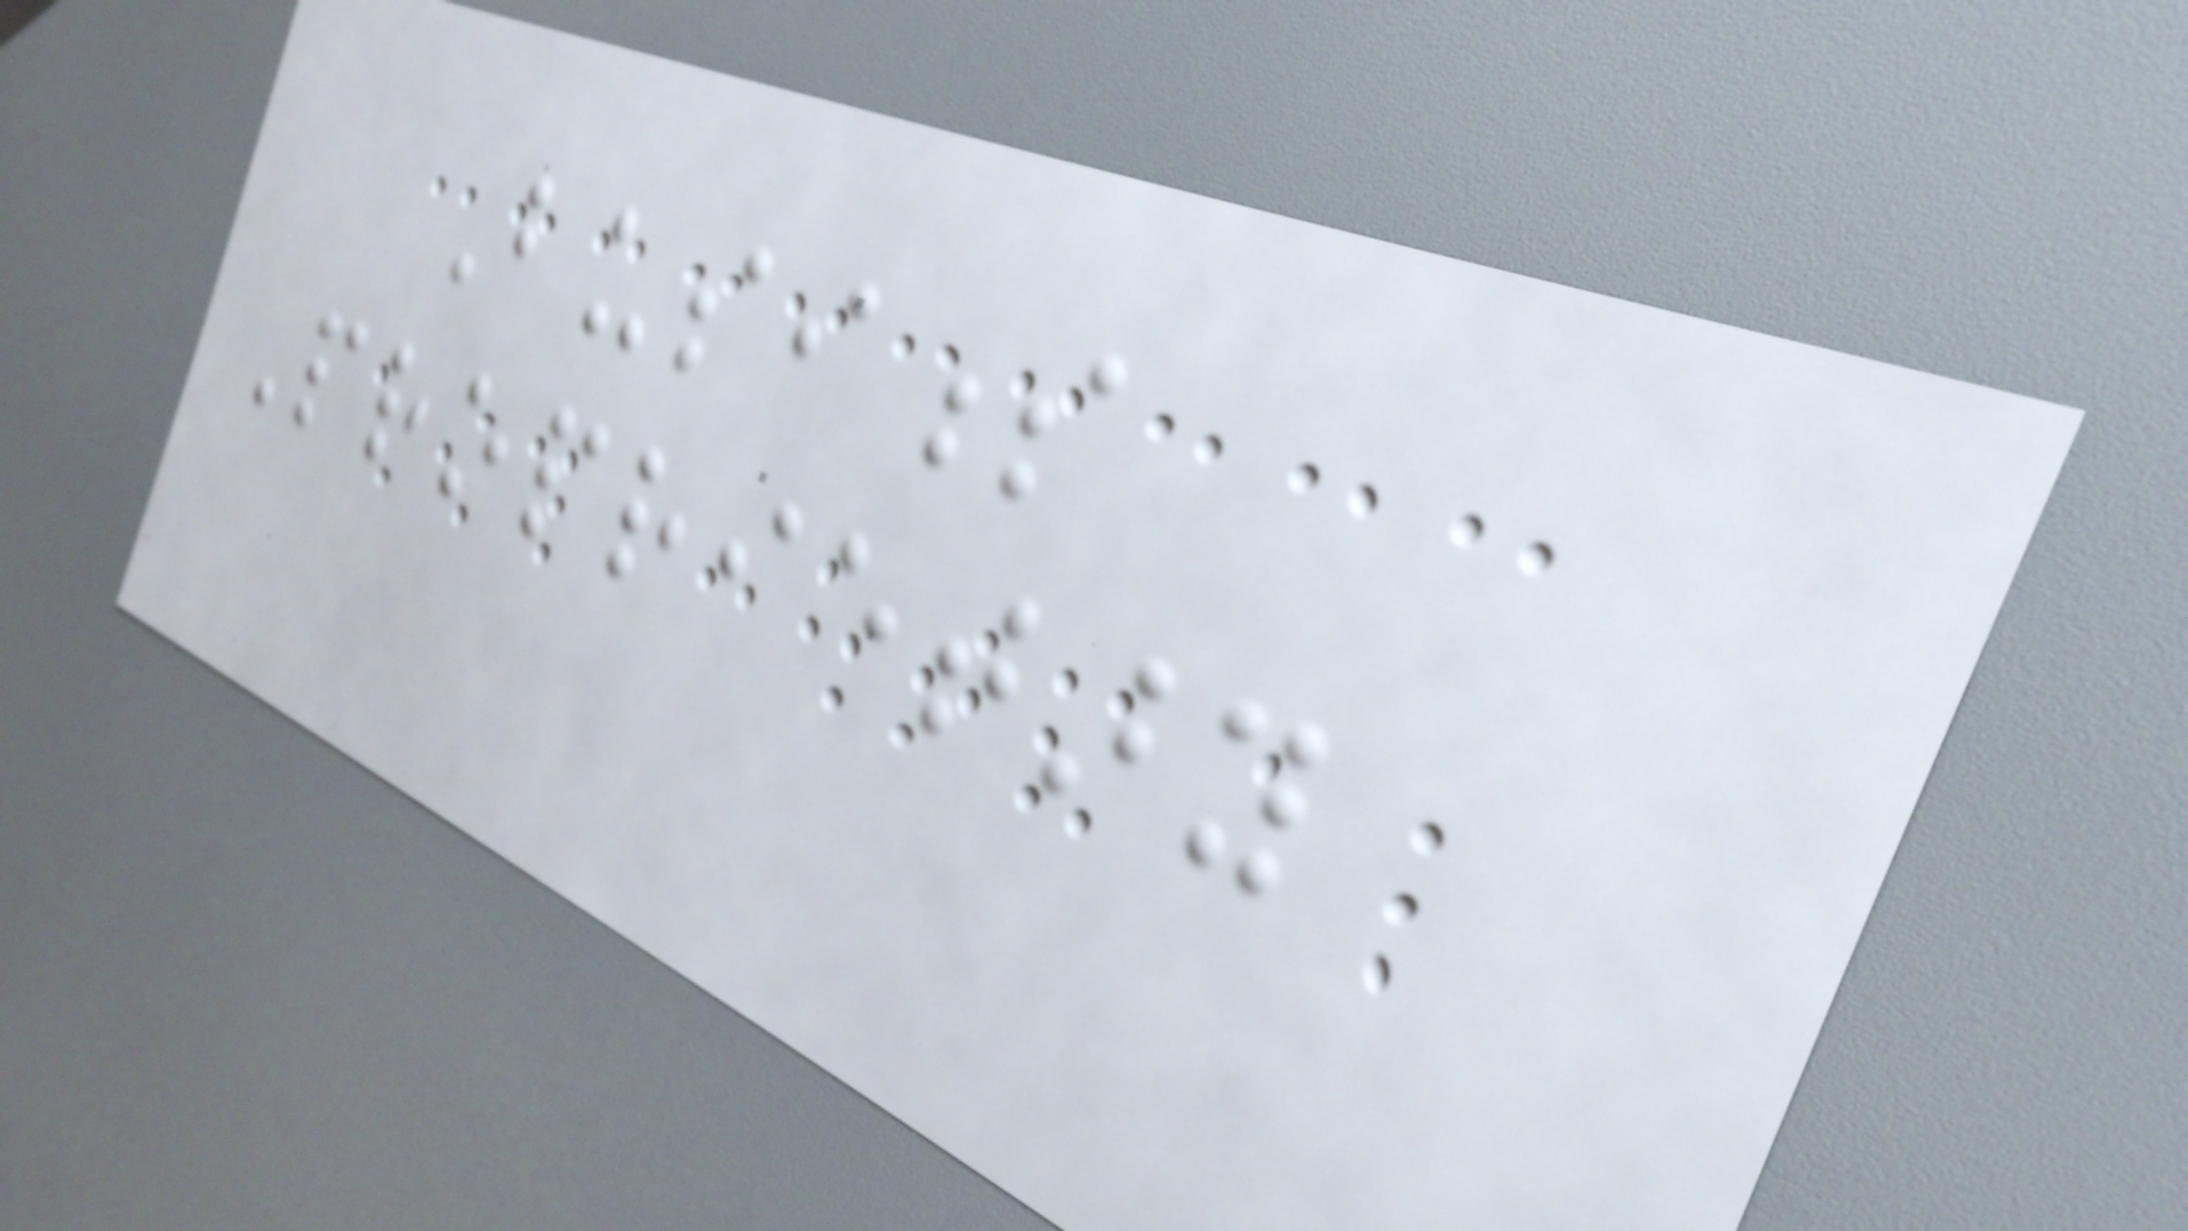Business
Proprietary
